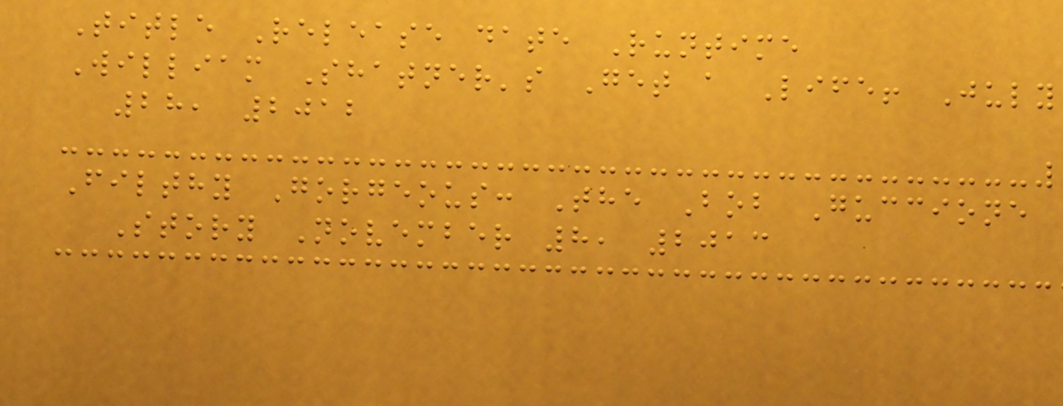Title Release date Runtime
William Shatner's Get a Life! July
28, 2012
Filthy Gorgeous: The Bob Guccione
Story November 8, 2013
